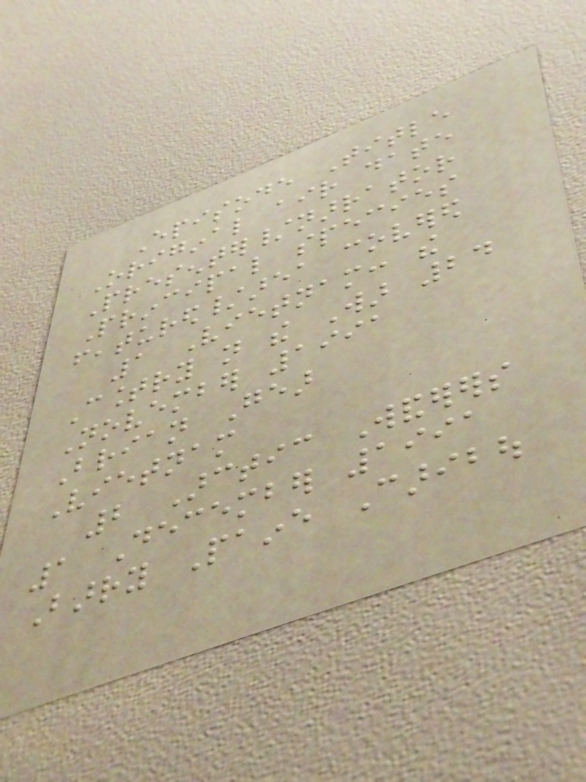Episode Title
Original air date
Presenter/narrator
Principal species
featured/area covered
1 Vietnam: the
Country not the War 24
November 1991
Brian Gear
Vietnam
2 Arctic Wanderers
1 December 1991
Barry Paine Caribou
